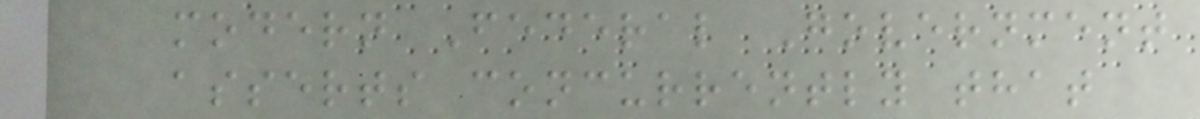modern Federal Government
asserts concurrently that
